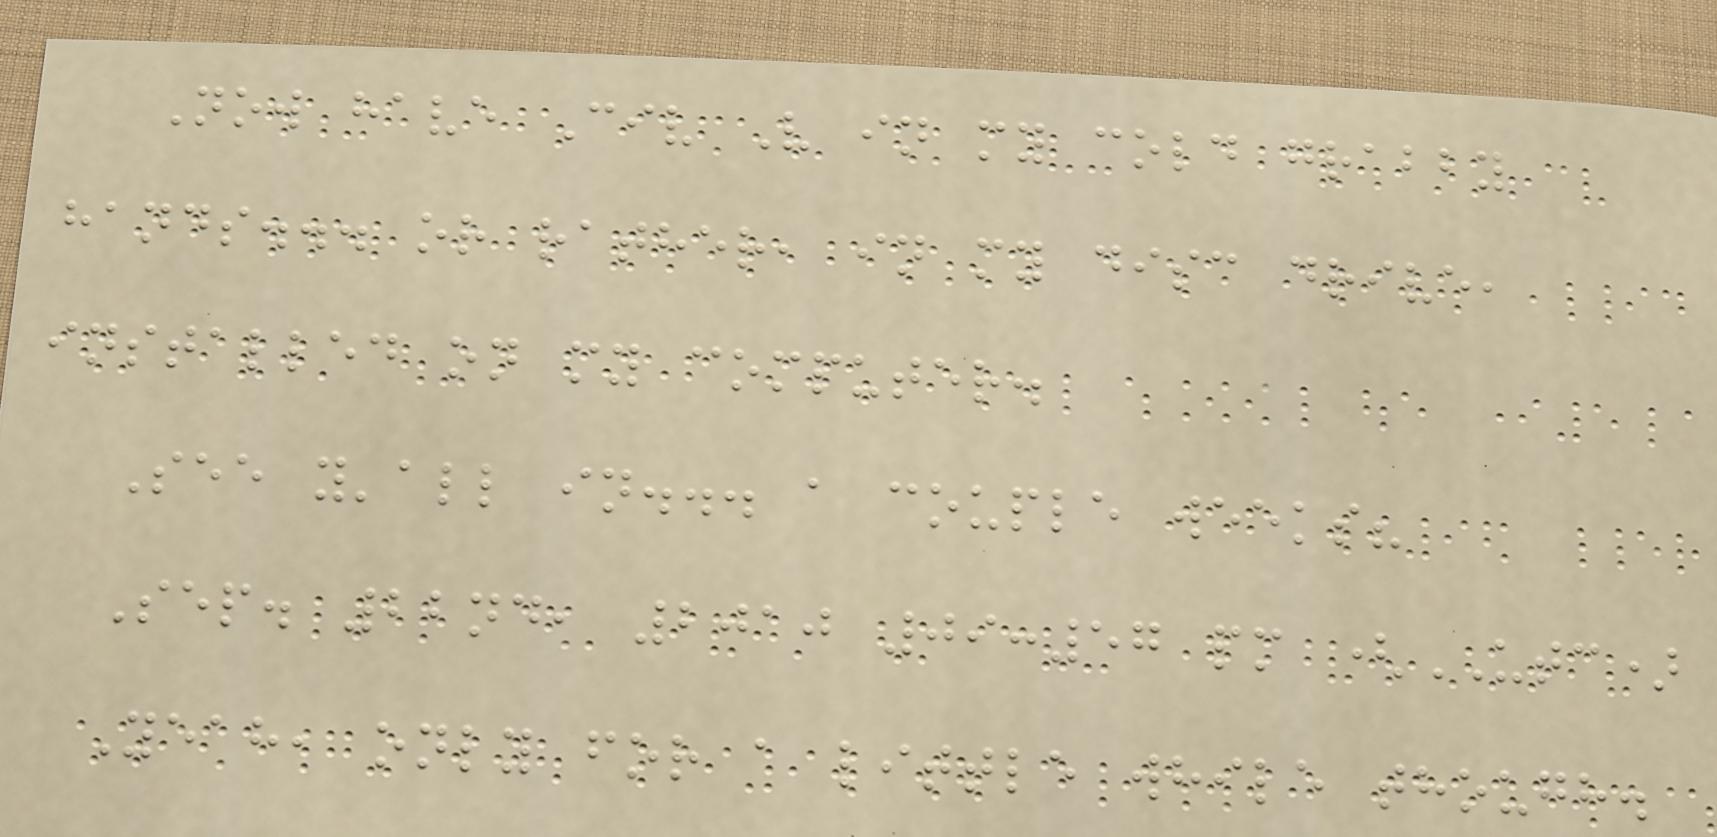Now have Civ V in my cold grabby
hands... or rather, in my disc drive,
installed on my computer.
See y'all in... a couple weeks?
Sep. 22nd, 2010 09:57 pm (UTC)
Yeah, only for a little while though.
